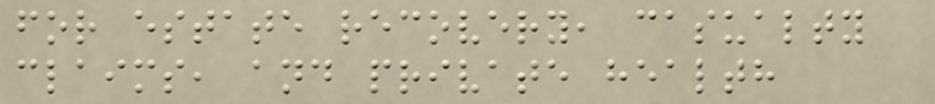for estate recovery, casualty
claims, and private health
